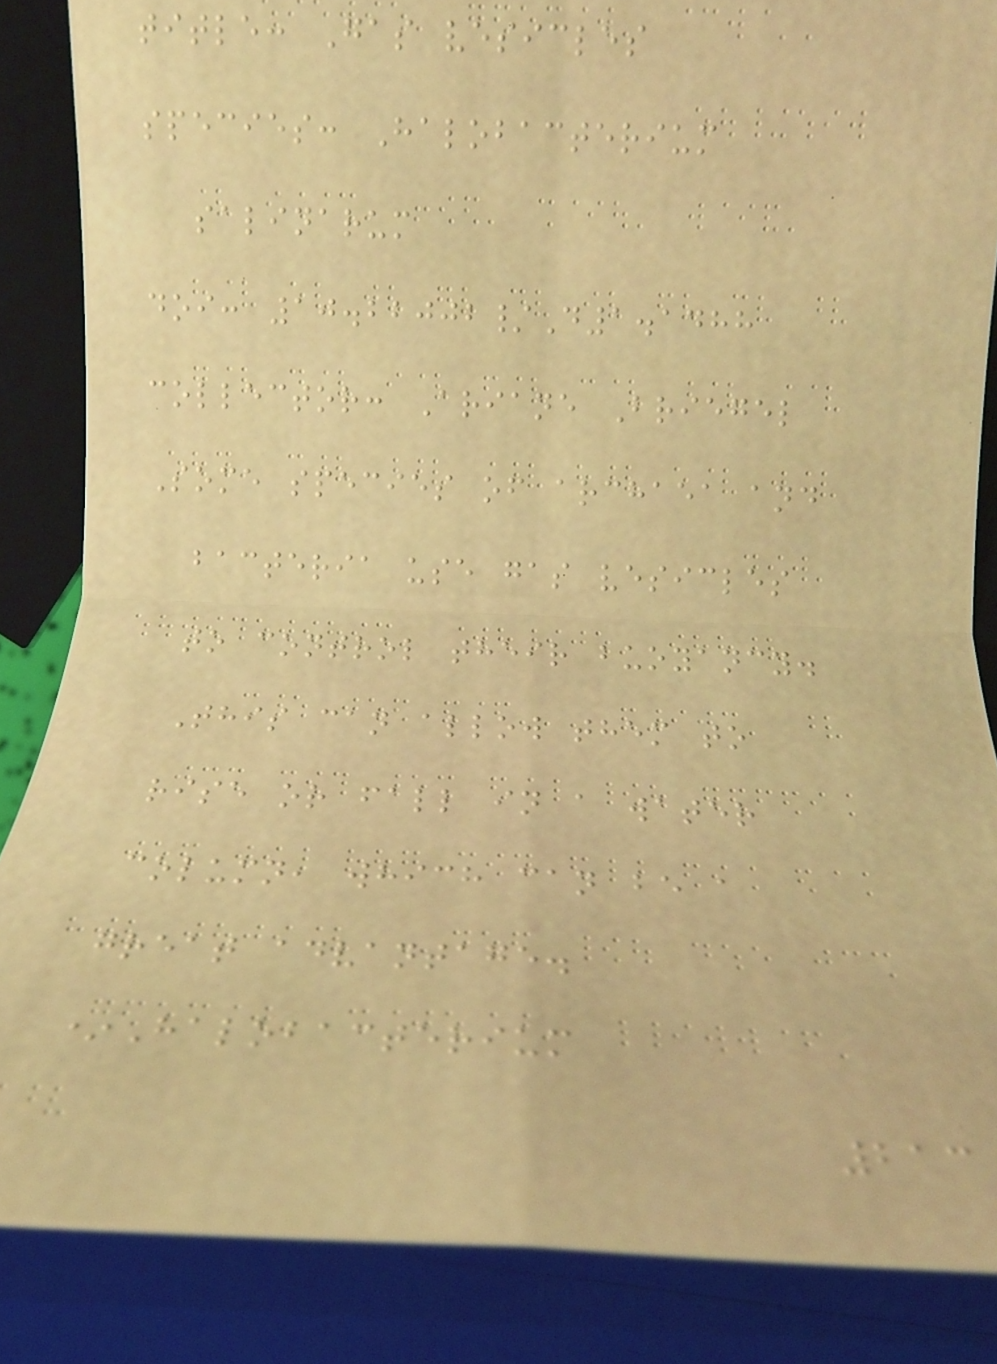title: Gas vesicles
species: Halobacterium
salinarum
doi: 10.22002/D1.1488
collector: Ariane Briegel
Some species of archaea and
bacteria use gas vesicles
to control their buoyancy.
This can allow them to
rise or fall in a water
column, which can be a
great advantage.
*Halobacterium
213
